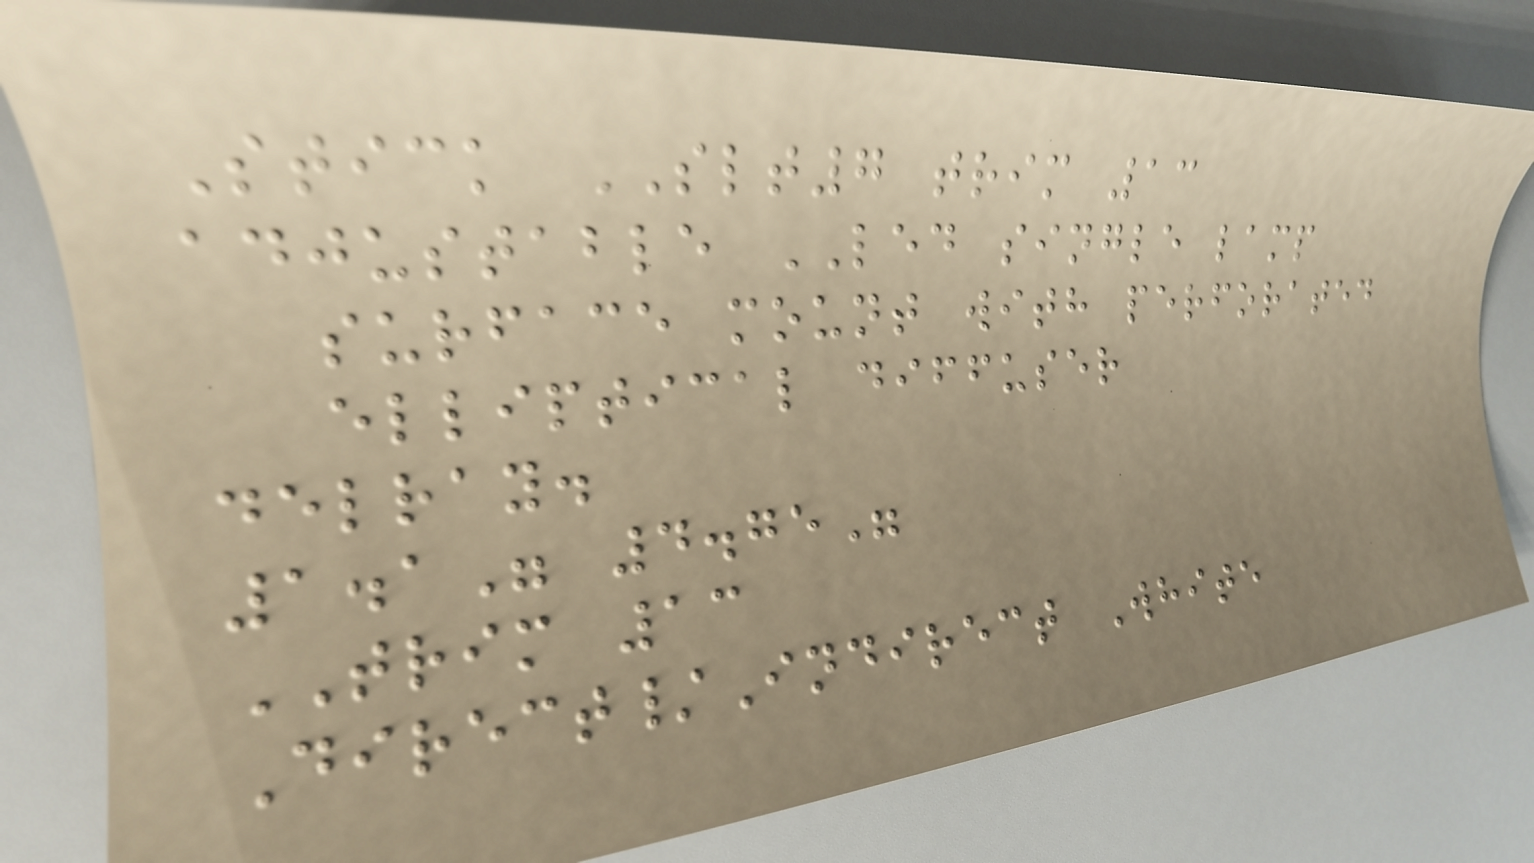Stick SLT7 trim 13
adjustable LED single lamp
surface mount with perforated
elliptical diffuser
delray.
1.1" 4.75"
TRIM 13
Direct/Indirect White
